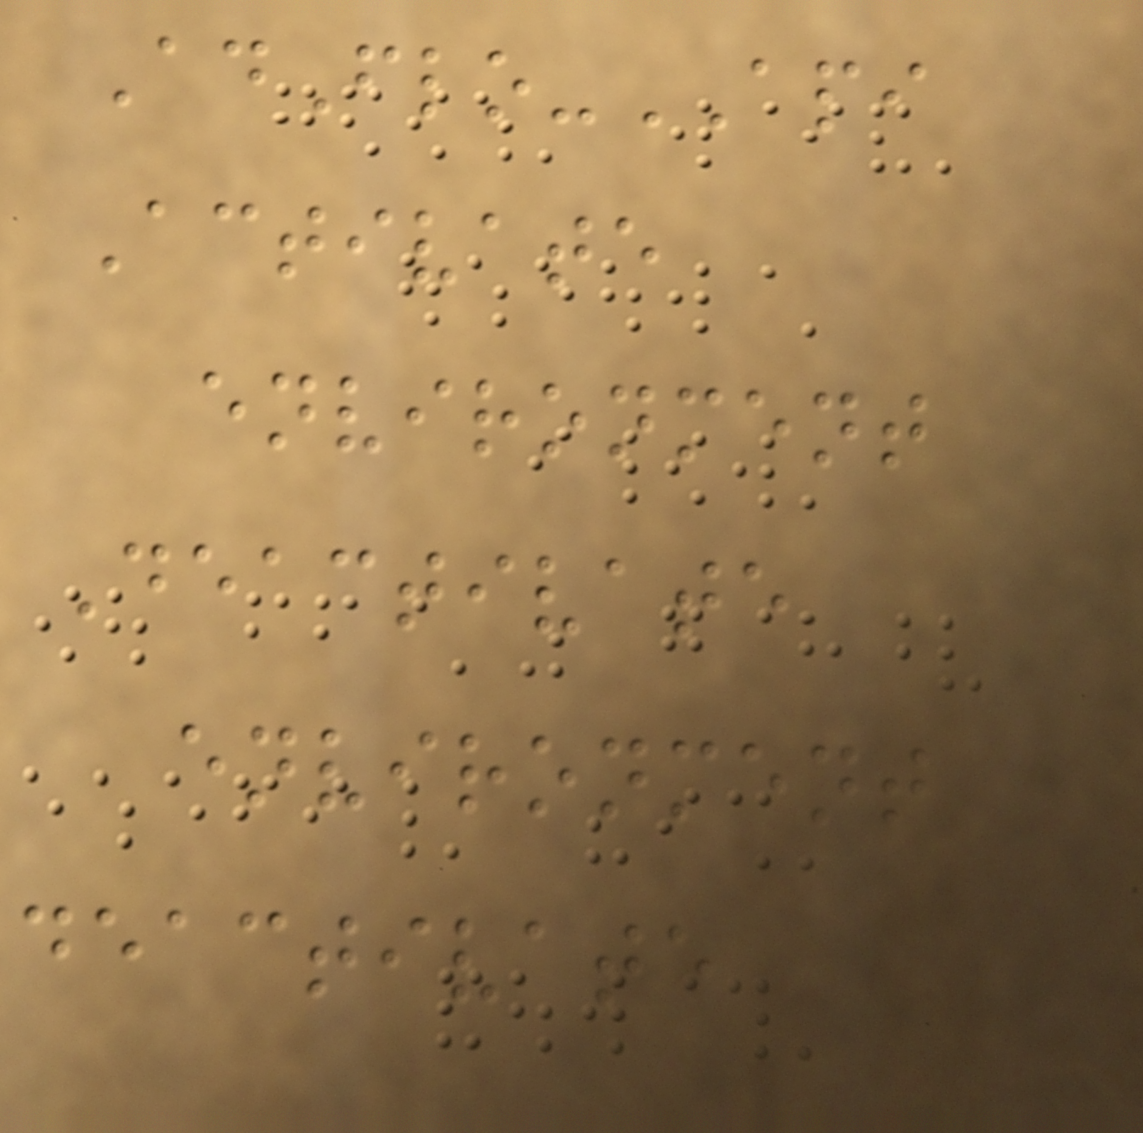AdFlo-API
Activate
environment
Deactivate
environment
deactivate
